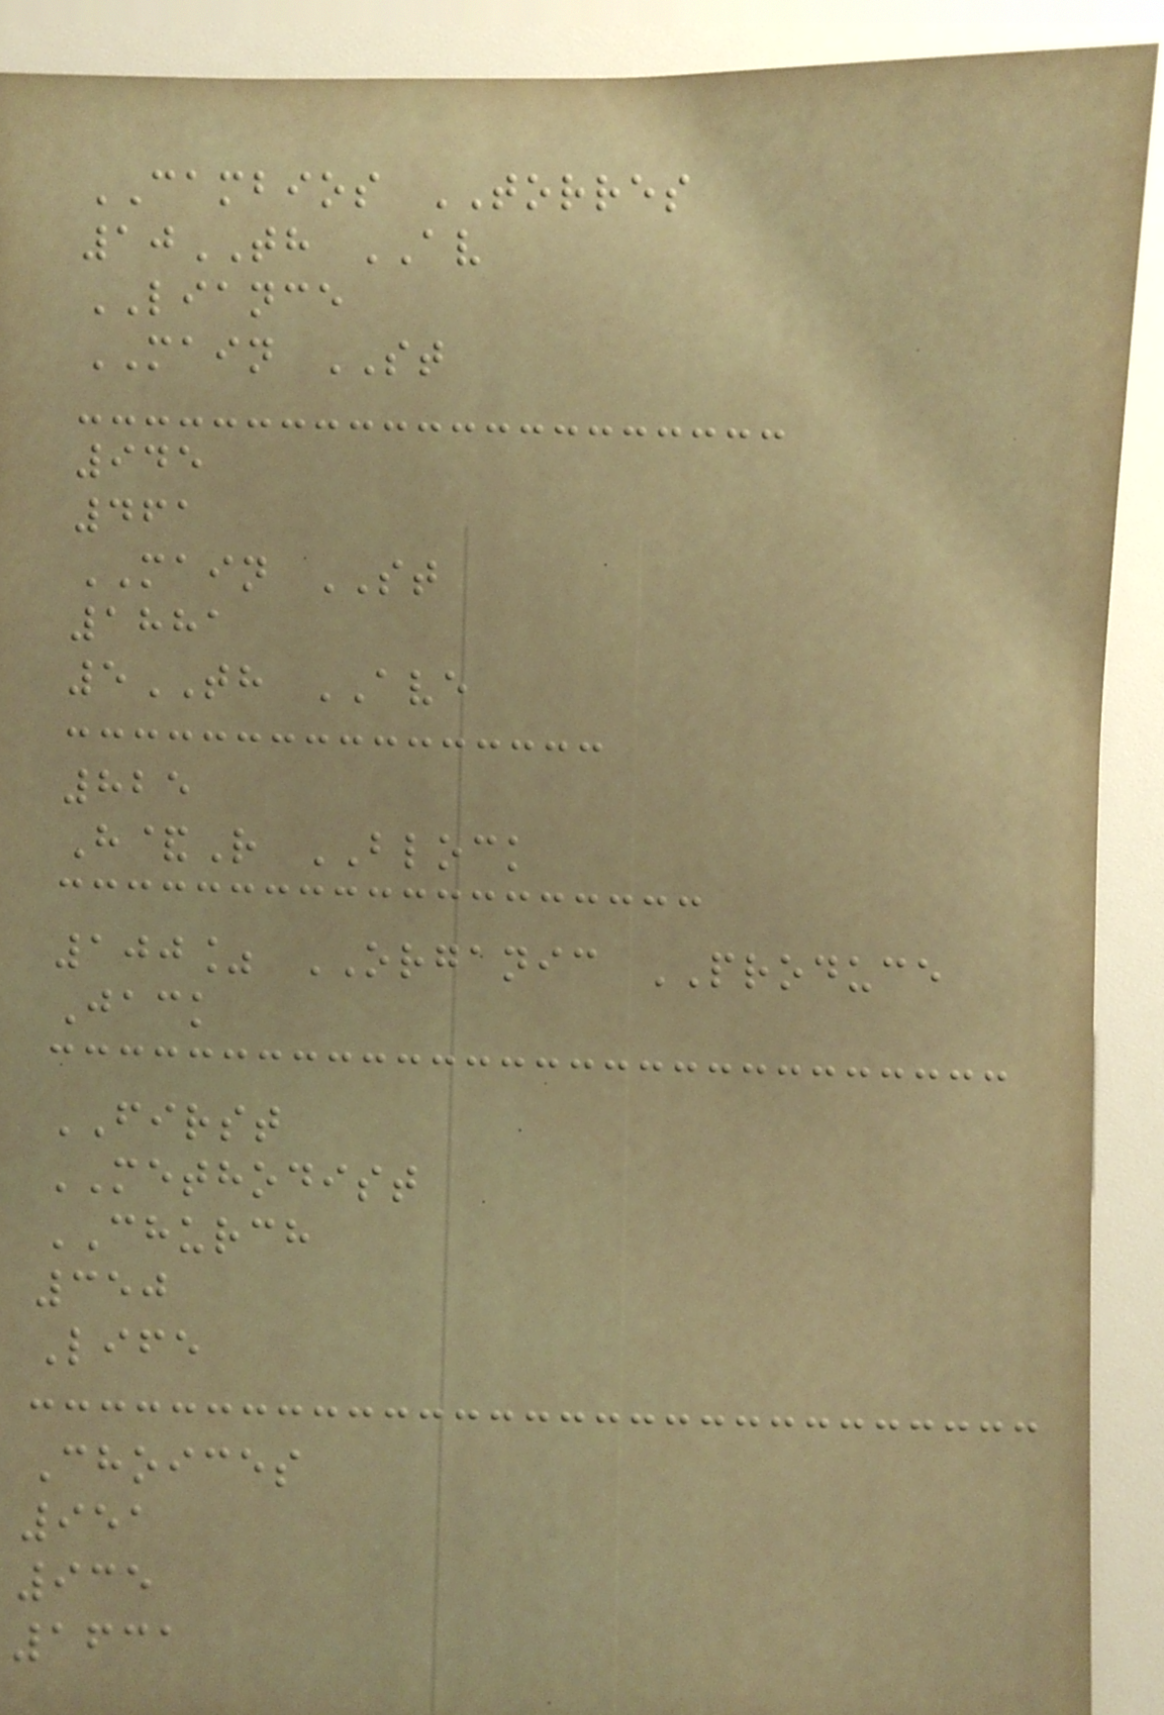CAMBIOS TORRES
10TH AV
LIANCE
MAIN ST
945
461
MAIN ST
1881
5TH AVE
825
H&R BLOCK
100% ORGANIC PRODUCE
Jack
FIRST
METHODIST
CHURCH
350
Life
Choices
951
935
1631
